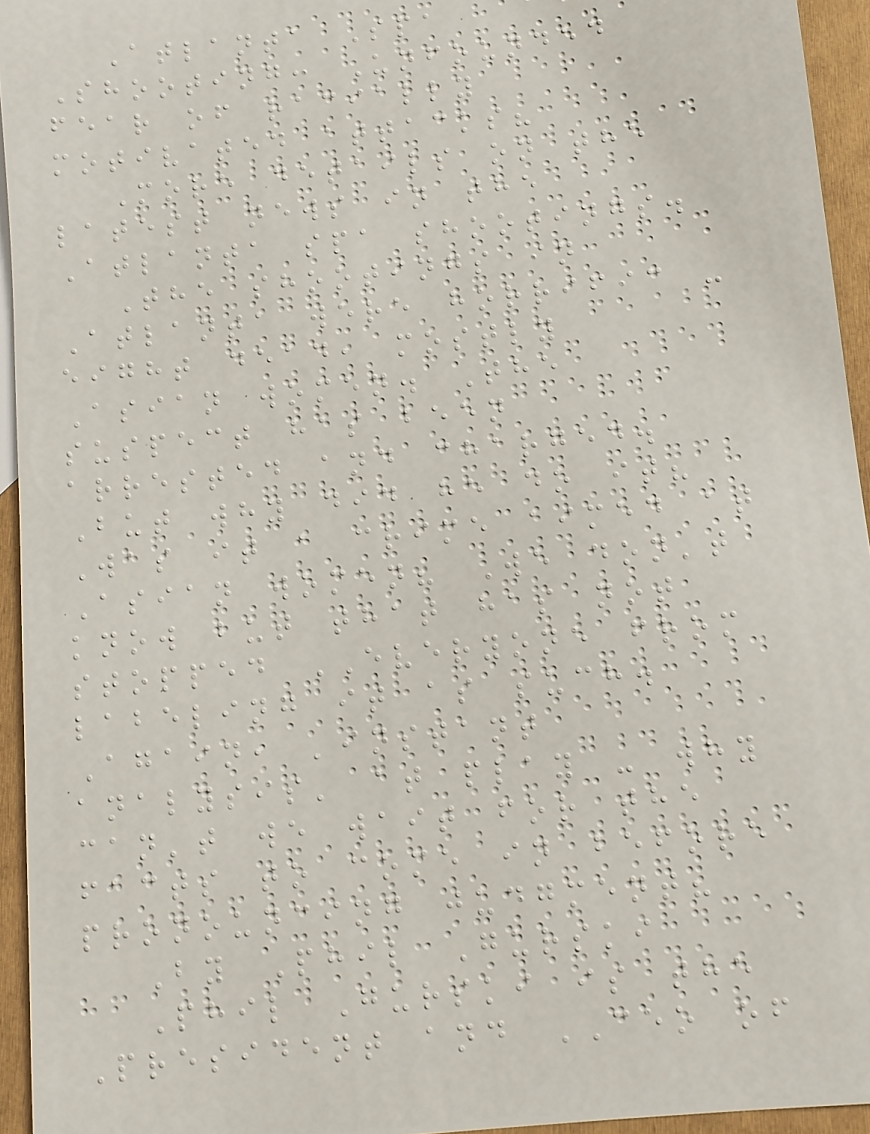Atlanta Spa
Shooting: Unfounded
fear of racially
motivated attacks?
More details on the
latest news in the
Atlanta spa shootings.
The shootings in
Atlanta were horrific -
eight dead, mostly
Asian women. The
suspect has been
arrested and charged.
But why did he do it?
Was it a crime aimed at
Asian women? We don't
know but that has not
stopped EVERYONE from
labeling it as such.
Again, 'instant
analysis' at play - why
can't we wait for the
facts to come in before
pronouncing judgment?
By Phil Gurski
Phil Gurski is the
President and CEO of
